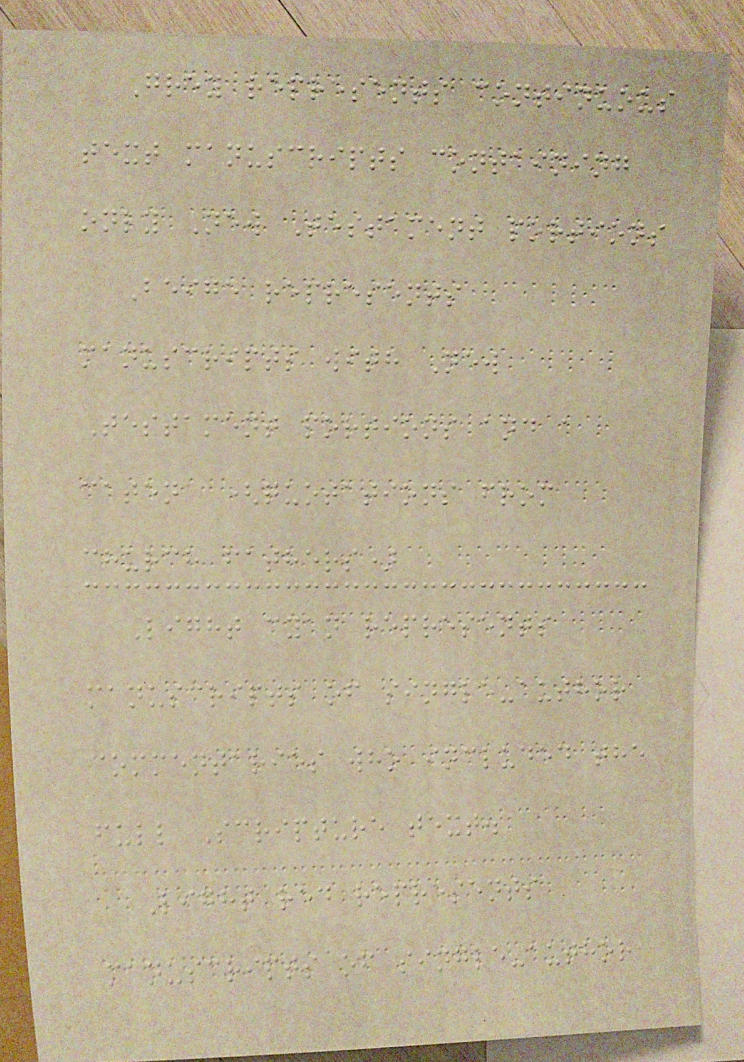Grey represents continuous
text manuscripts containing
only New Testament portions
Beige represents
manuscripts with New
Testament portions and a
catena (quotations from
church fathers)
Light cyan represents
manuscripts of single-author
commentaries who included the
full Scripture text.
Light red represents
manuscripts of single-author
